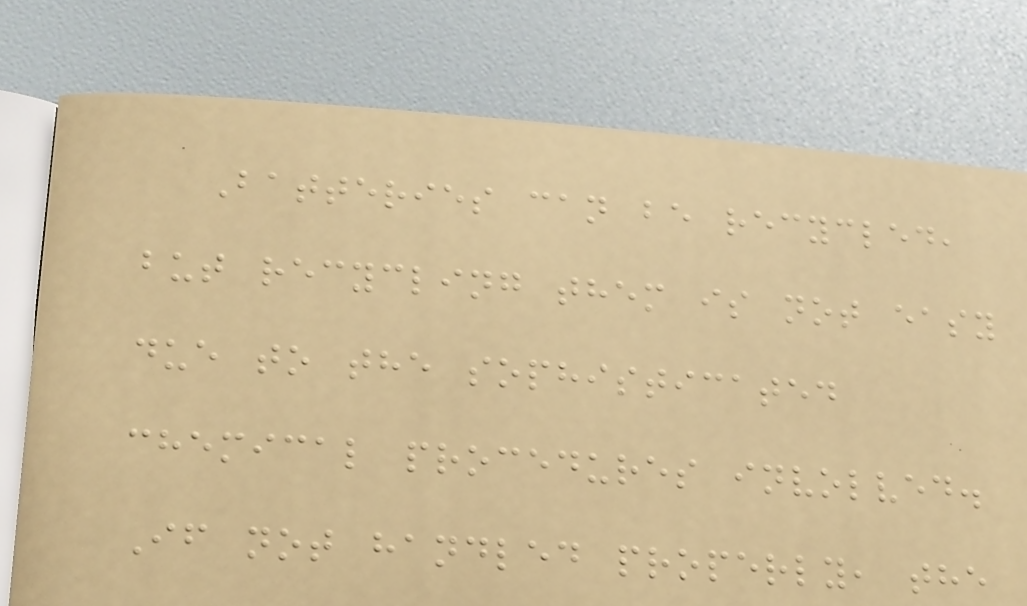Batteries can be recycled,
but recycling them is not easy
due to the sophisticated
chemical procedures involved.
If not handled properly, the
